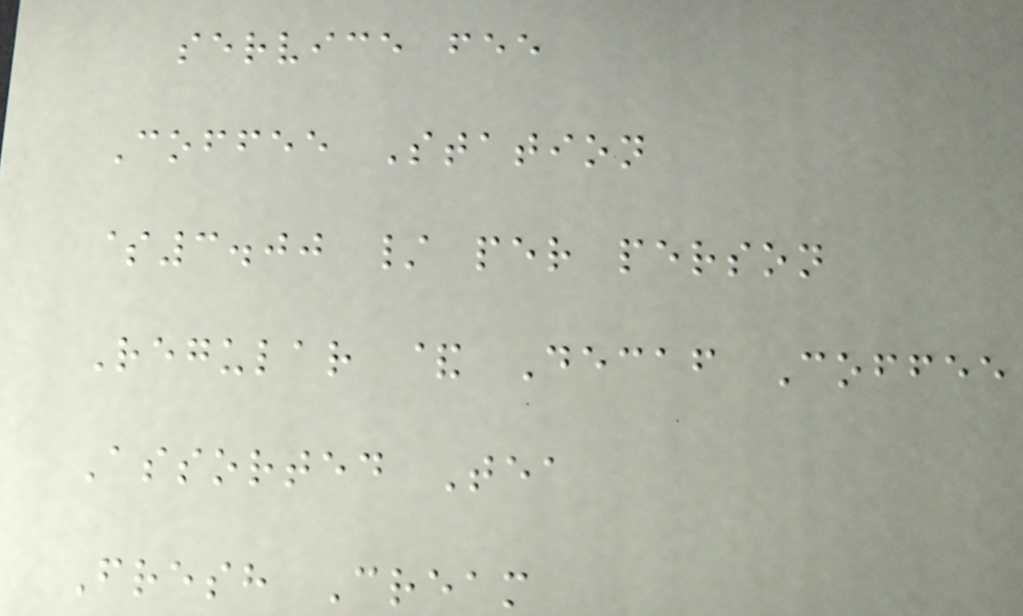service fee
Coffee Station
$3.00 / per person
Regular & Decaf Coffee
Assorted Tea
Fresh Cream
